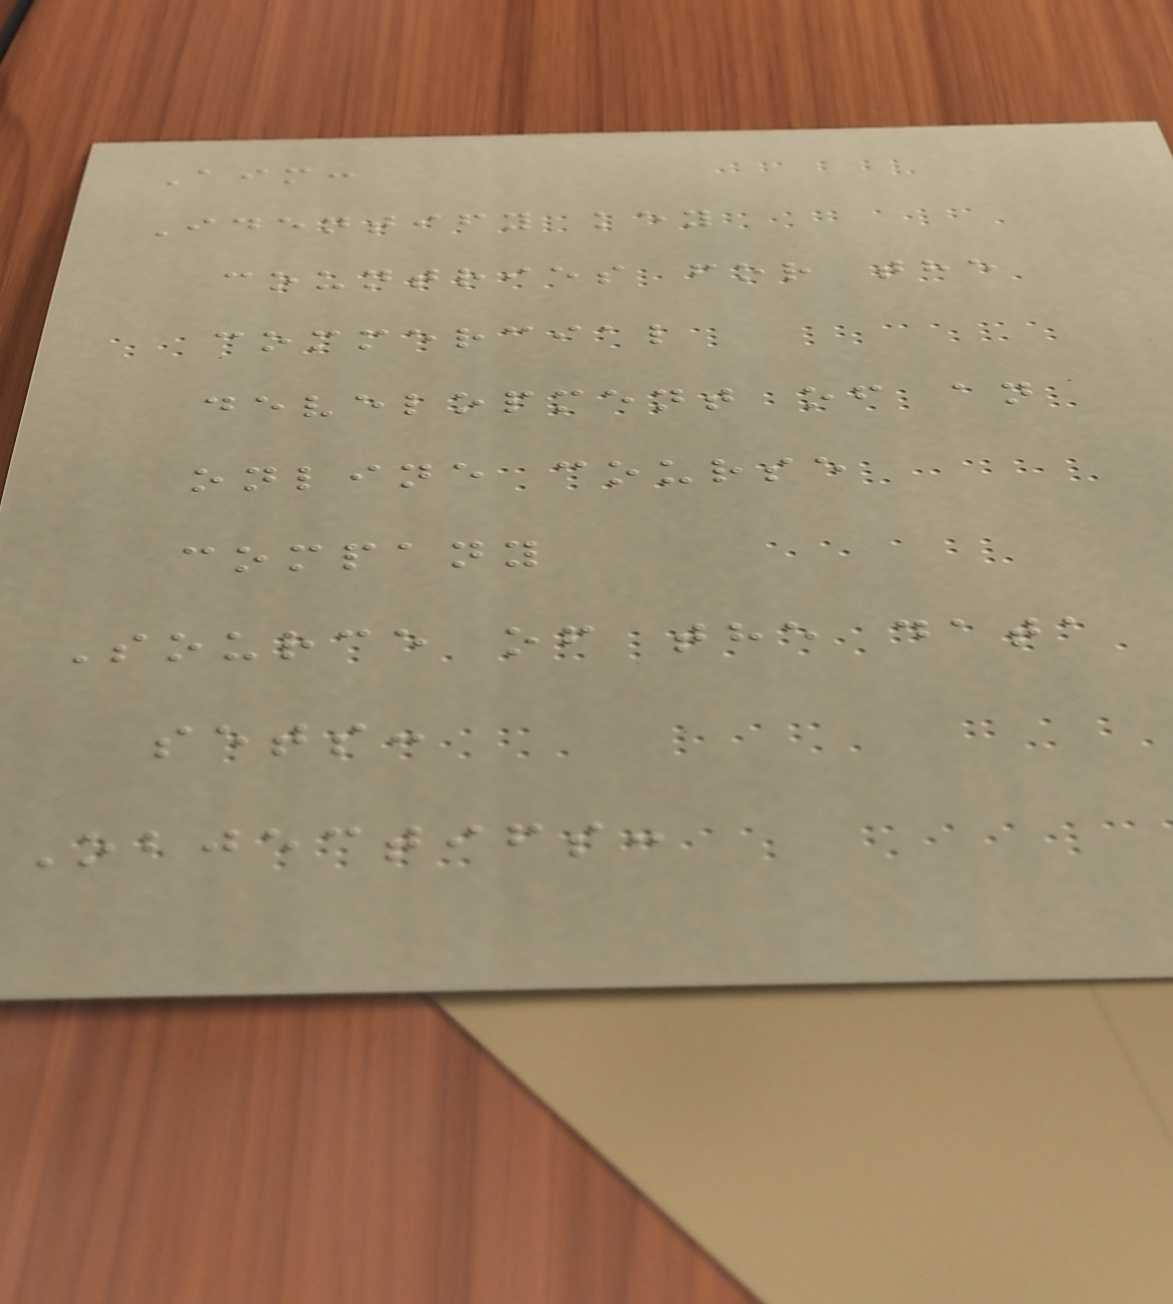Aim:
Identify key
countries for the
commercial
development of an
online course
company
Source of the data
sets:
Objectifs:
